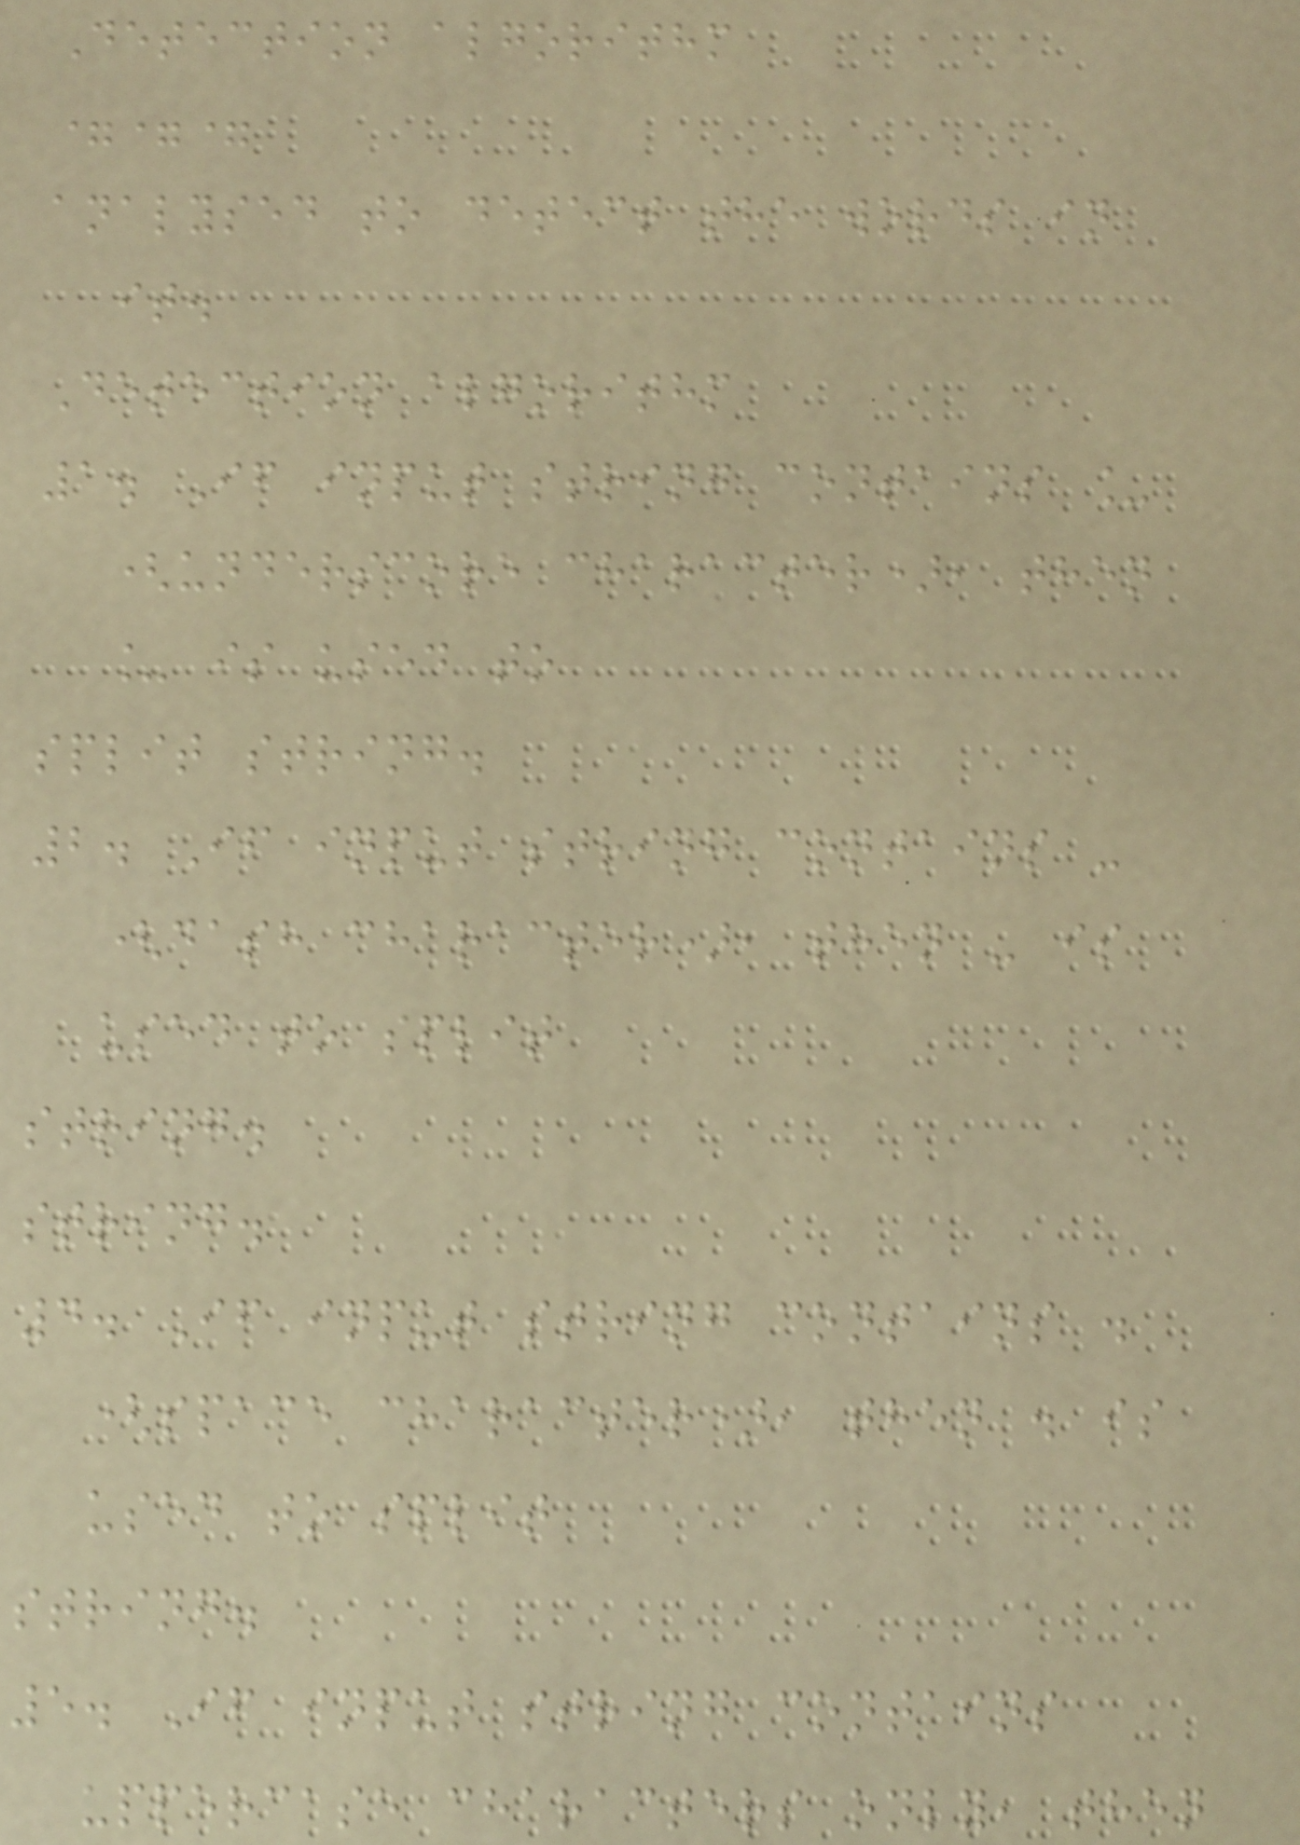Detection algorithm
===
analysed to detect the words in
it.
Detection algorithm
1. If input string contains _
(underscore character), then
_ is used to
split string.
2. If input string contains -
(dash character), then - is
used to split
string.
string.
4. If input string contains .
(space character), then . is
used to split
string.
5. If input string contains
uppercase characters only, then
